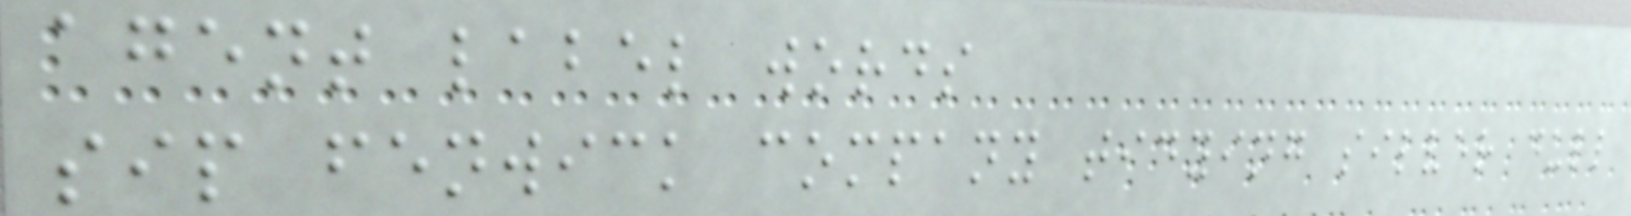agent label words
sip fenwick company tidying silver dull
